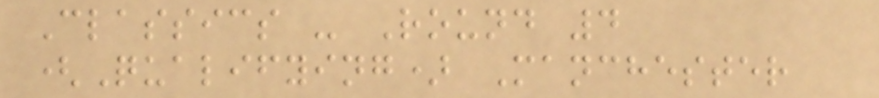Classics - Round 4
(Qualifying) Manchester
